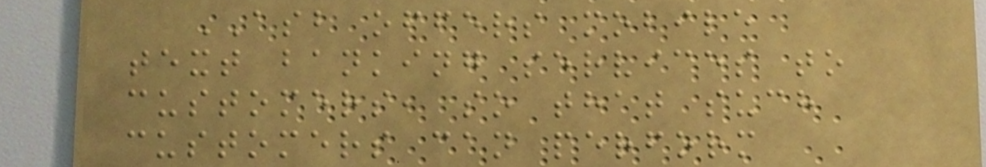ASB offers mobile
text banking services to
customers, so that such
customers can perform
